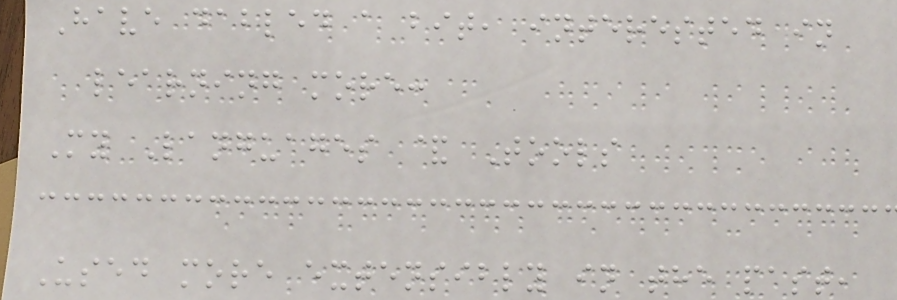Have dabled a bit, interested in
learning more:
My Languages & Tools
Used more extensibly in the past,
